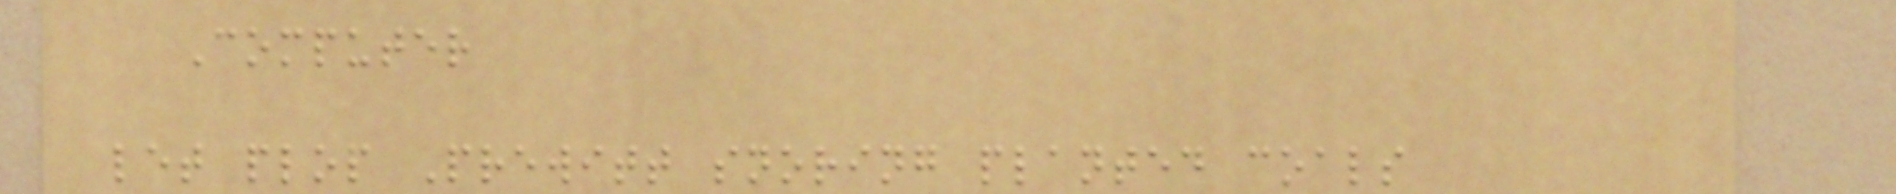Computer
let plop Prewitt snoring planted coals
